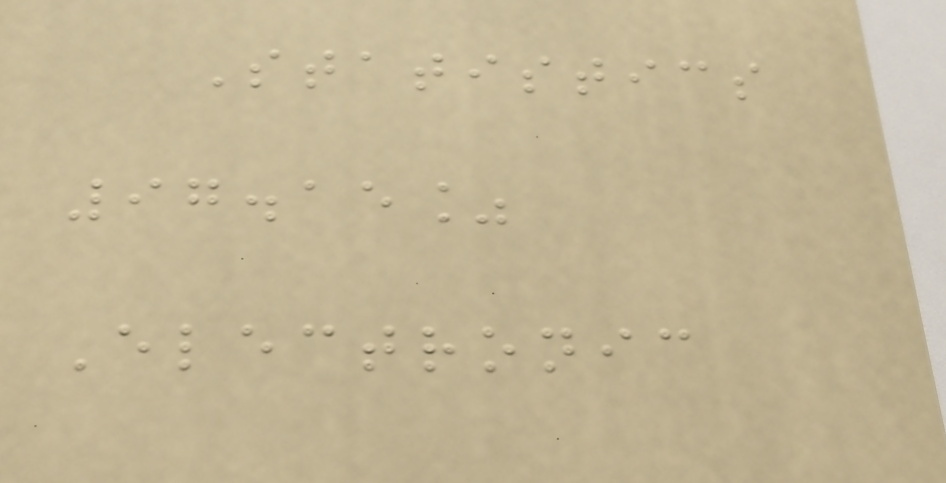Statistics
97.15%
Electronic
